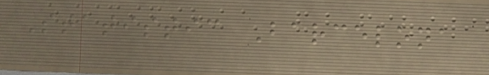Statistic Barcelona
